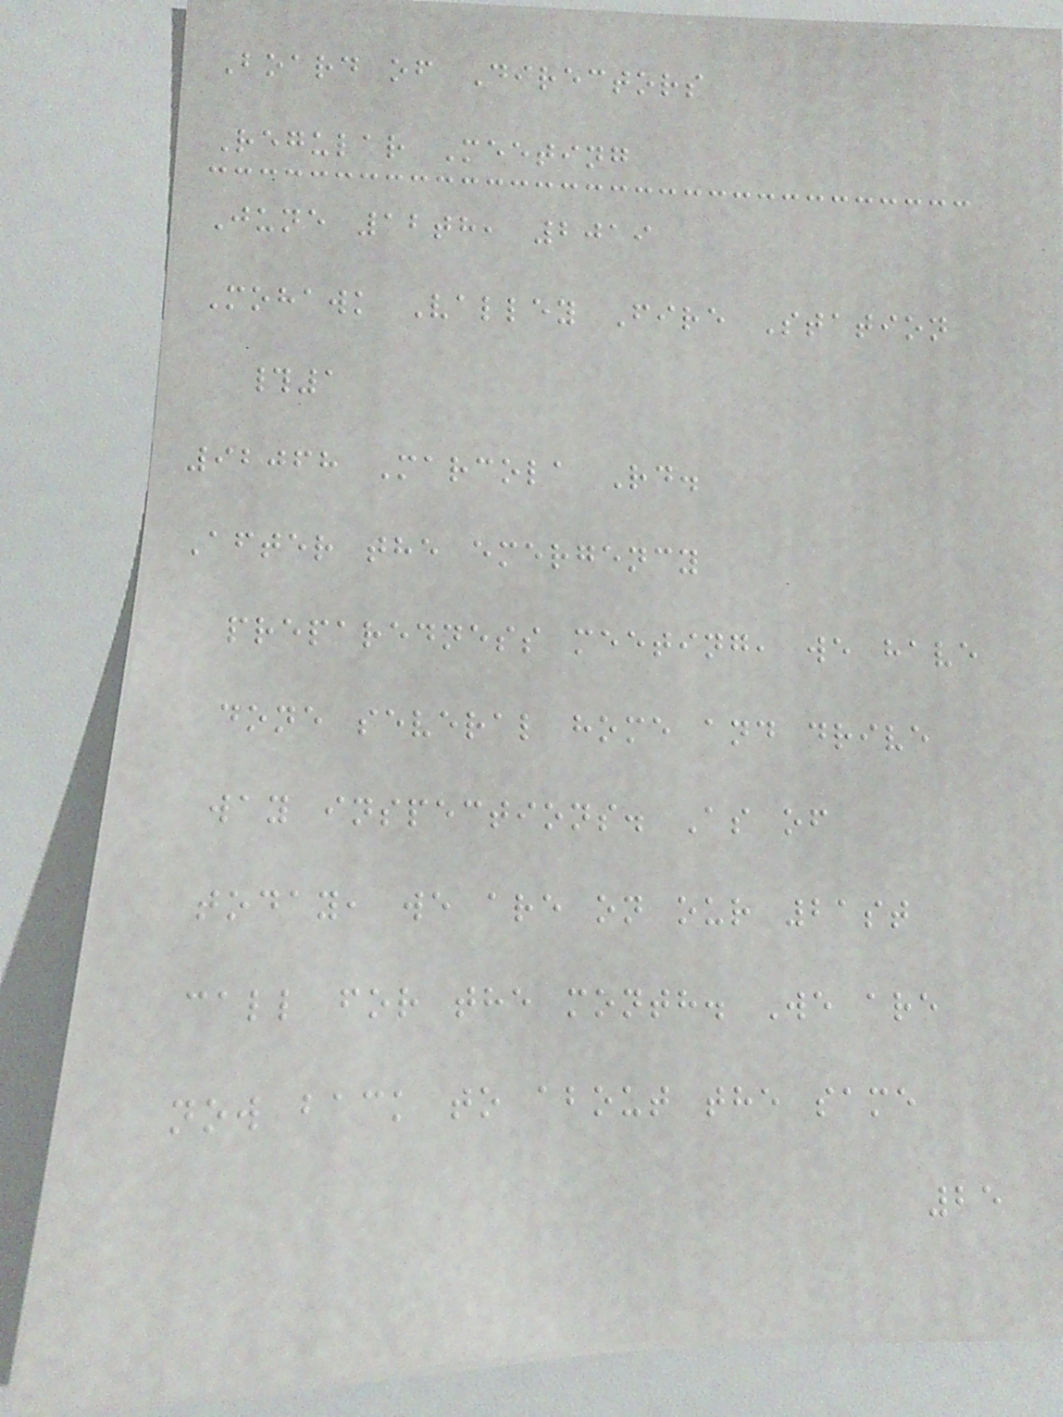Board of Directors
Regular Meeting
June 12th, 2019
Mohawk Valley Fire Station
#1
92068 Marcola Rd.
After the emergency
preparedness meeting, we have
done several home and drive
way inspections. As of
today, we are on our 21st
call for the month. We are
now back to about the same
25
